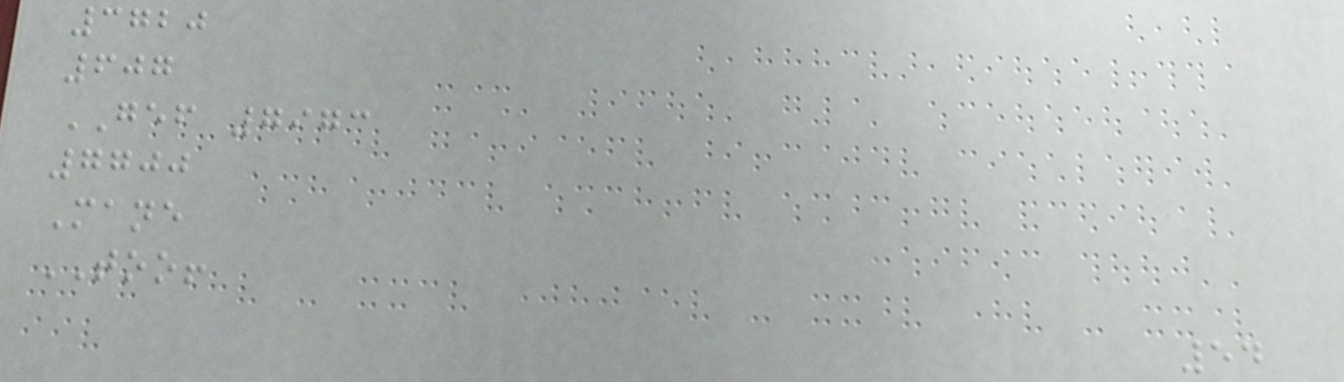3720
607
GEF 7973
7700
Mane
TOO!
54
